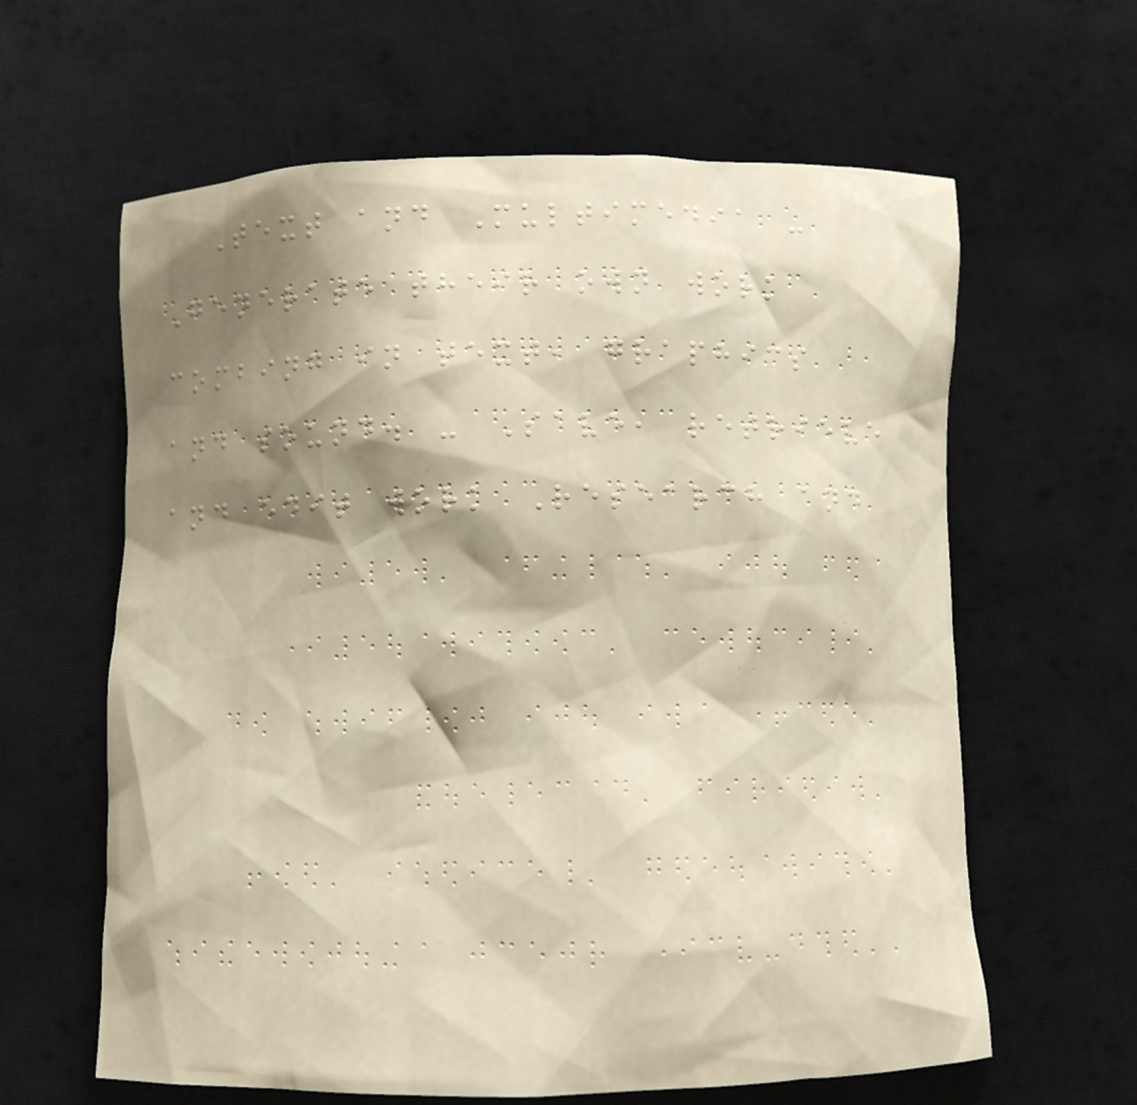Text and Multimedia -
Generate their own work
combing in text, graphics
and sound. - Save, retrieve
and edit work Research and
